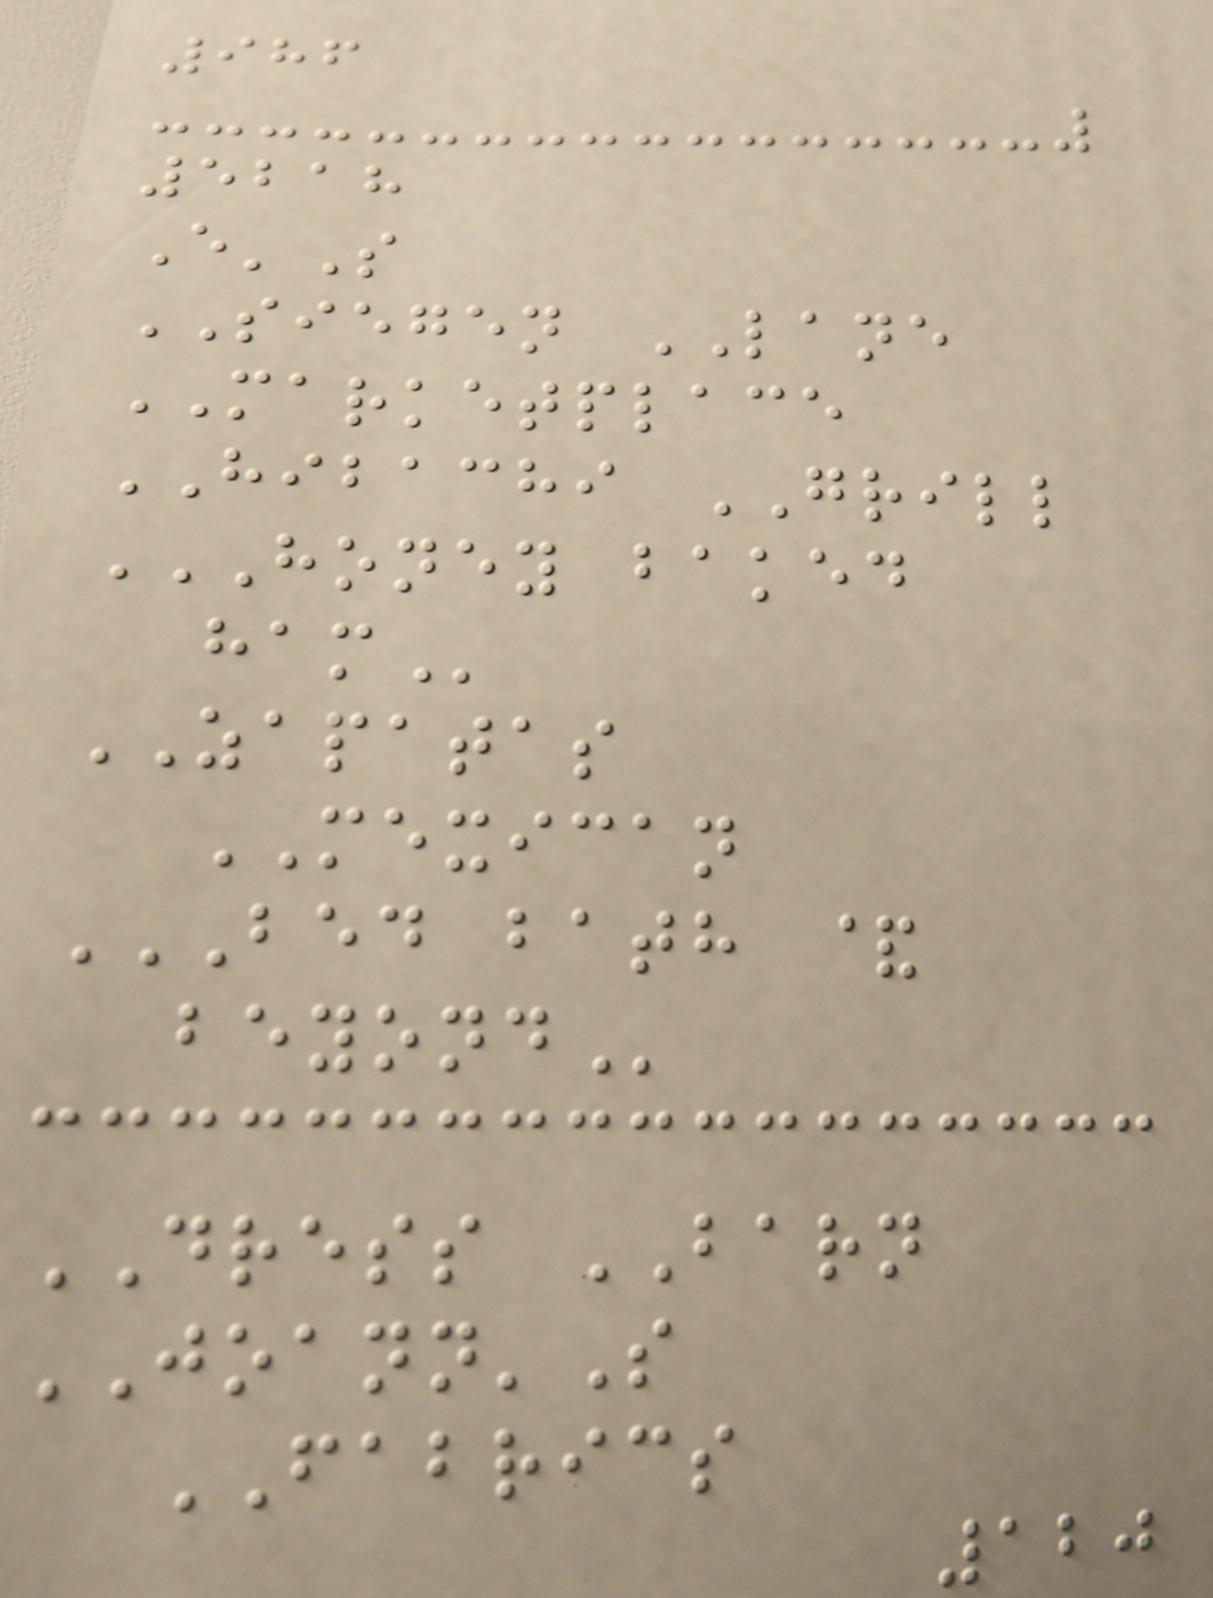986
5218
E'S
SIEGEN LANE
MARKETPLACE
HIBACHI GRILL
HONEY BAKED
HAM
ZAPATAS
MEXICAN
BED BATH &
BEYOND
DRESS BARN
JOANN'S
FABRICS
120
